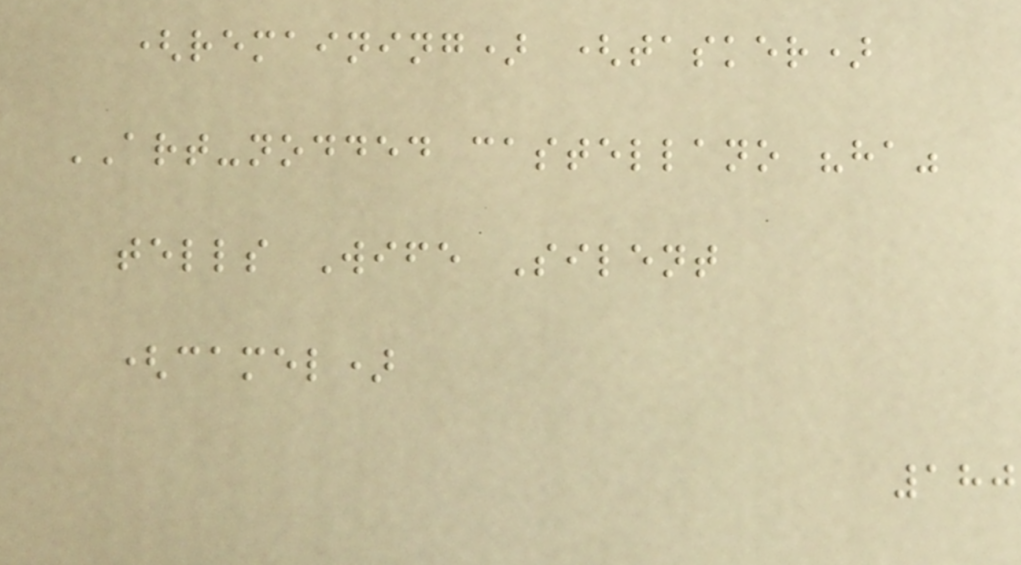(remaining) (tasker)
ART-nodded castellano "ha"
tells Wife Silent
(camel)
180
